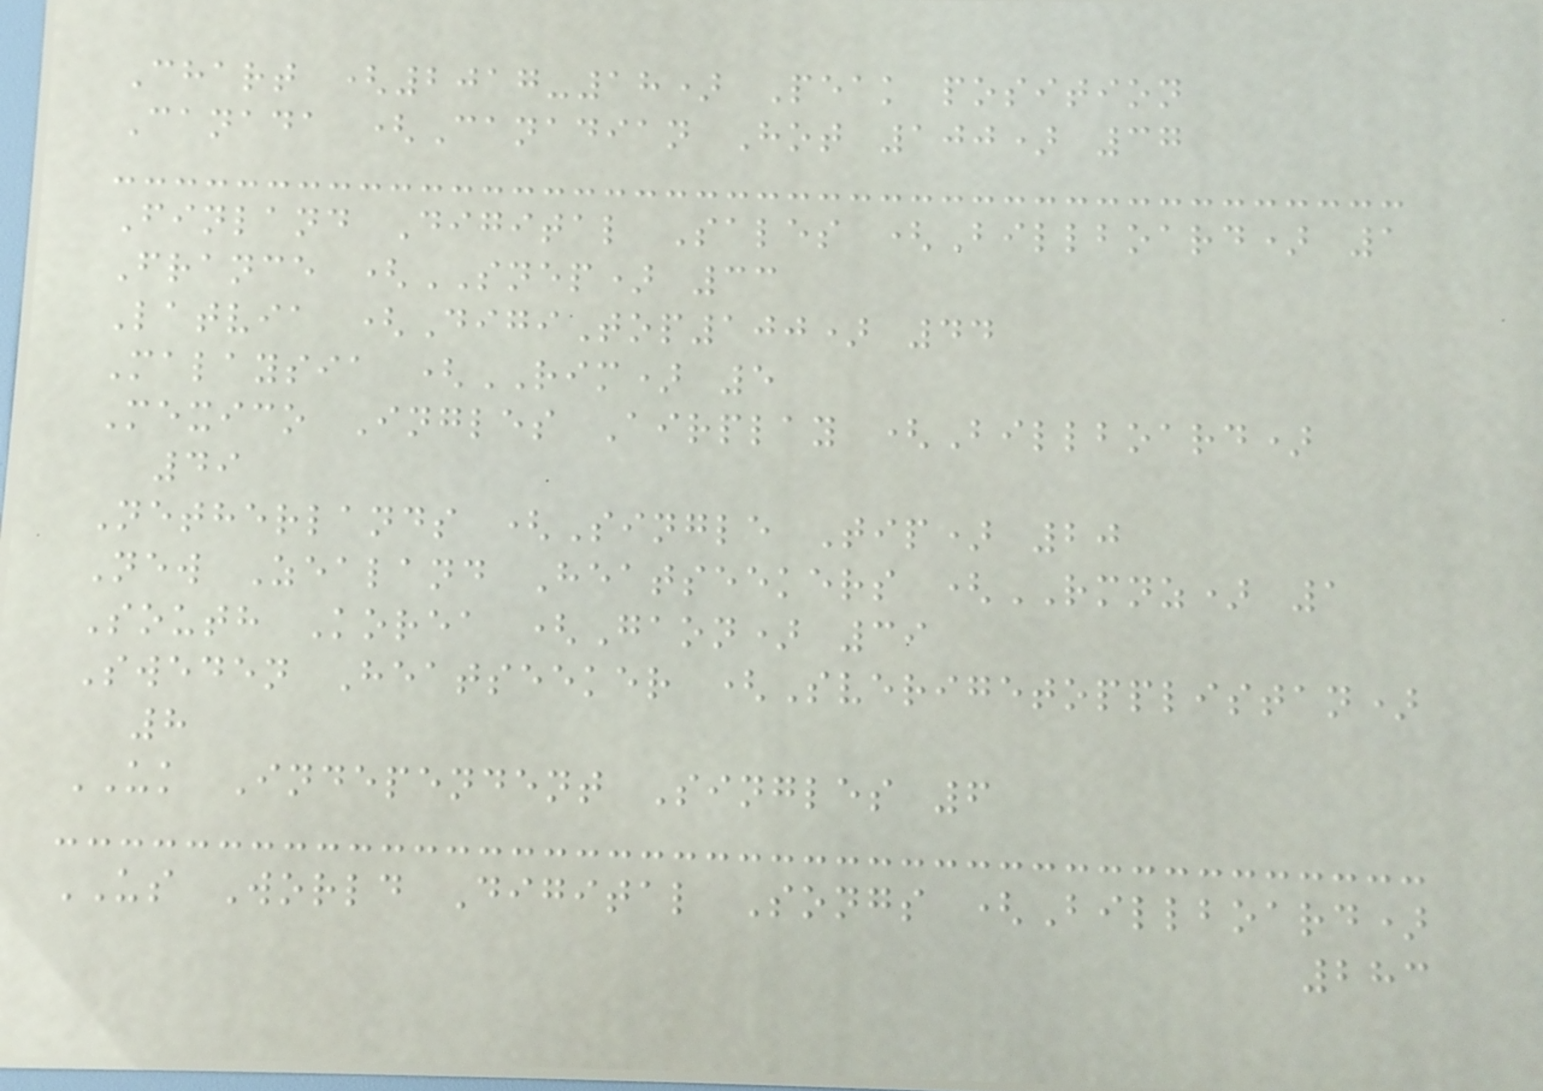Chart (2017-18) Peak position
Canada (Canadian Hot 100) 37
Finland Digital Sales (Billboard) 1
France (SNEP) 33
Latvia (DigiTop100) 44
Malaysia (RIM) 5
Mexico Ingles Airplay (Billboard)
49
Netherlands (Single Tip) 20
New Zealand Heatseekers (RMNZ) 1
South Korea (Gaon) 39
Sweden Heatseeker (Sverigetopplistan)
8
UK Independent Singles 6
US World Digital Songs (Billboard)
283
